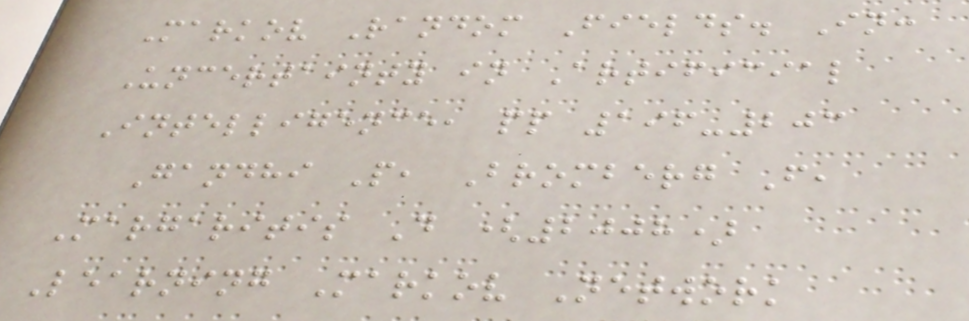Markov Random Fields. In:
Uncertainty in Artificial
Intelligence, pp 196-203
Gandhi P, Bromberg F,
Margaritis D (2008)
Learning Markov Network
